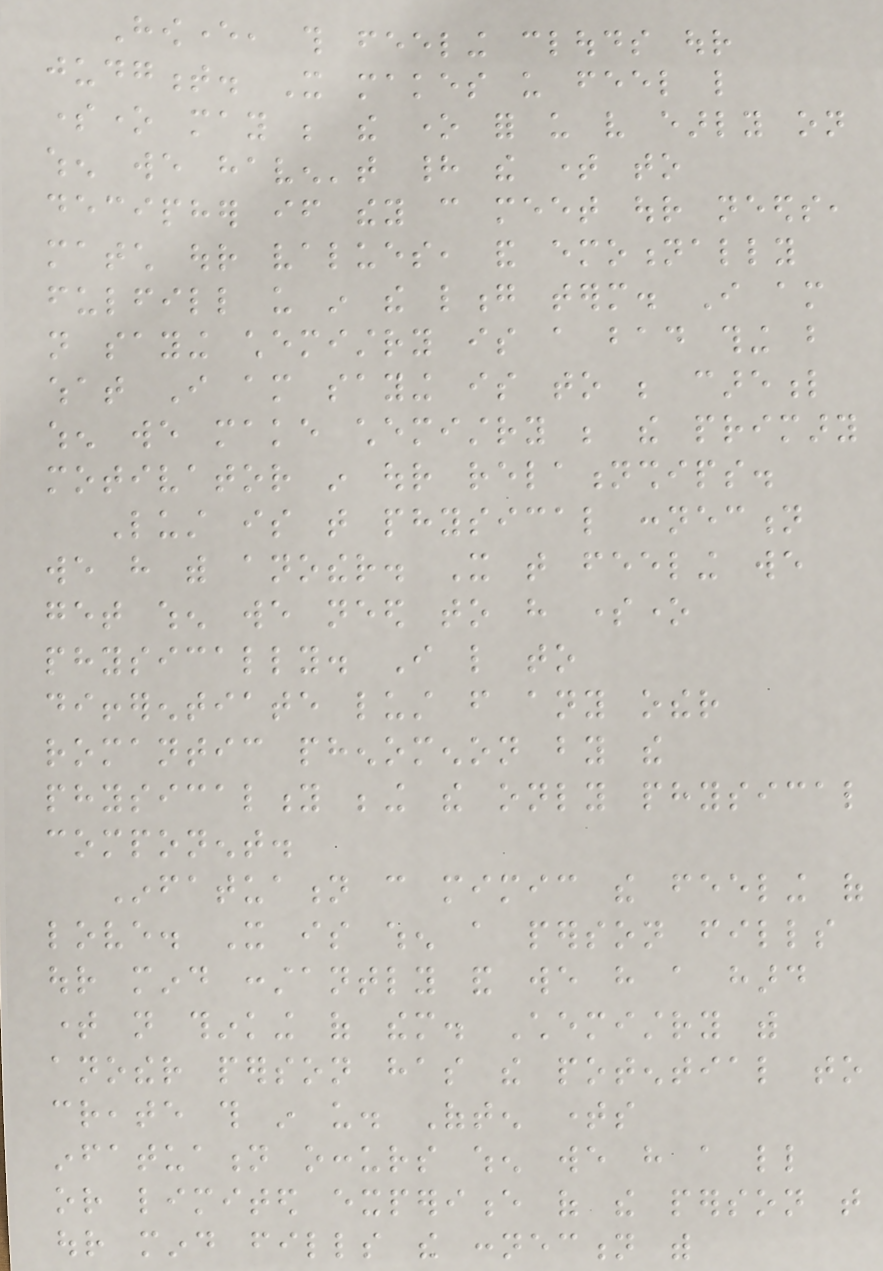However, this feeling clouds our
judgment. It makes us feel like
someone may be the one for us very early on
when we haven't had the time to
decipher if they can meet our needs,
match our values, and emotionally
fulfill us in the long term. I am
not saying chemistry is a bad thing but
what I am saying is to be careful
when we make chemistry be the primary
motivator in our relationships.
Lust is that physical connection
we have with another. It that feeling we
get when we need to have someone
physically. I like to
differentiate lust from any other
romantic phenomenon by the
physicality being the only physical
component.
Infatuation can mimic the feeling of
love. It is when a person fills
our mind constantly and we have a hard
time not thinking of them. Chemistry with
another person has the potential to
create this in us. Often times
infatuation occurs when we have a little
or limited experience of the person that
our mind fills the connection with
